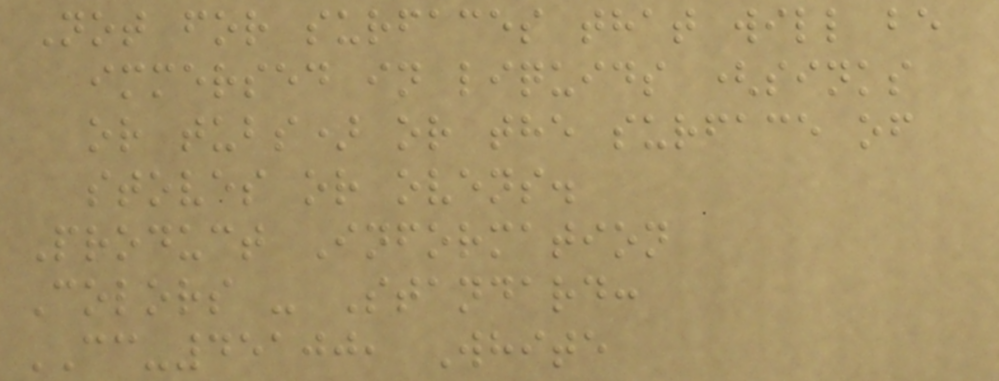Not for surfaces that will be
immersed in liquids (sinks
or tubs) or the surface of
stoves or ovens.
Product Information
Colors - Standard:
CC-45100, White
